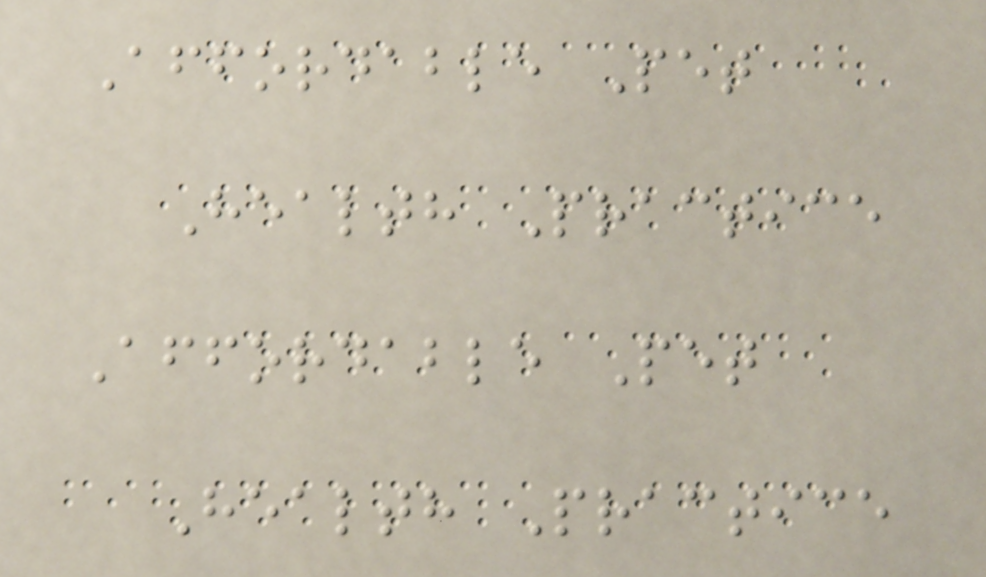Affordable Pet
Health Practice
Affordable Pet
Health Practice
